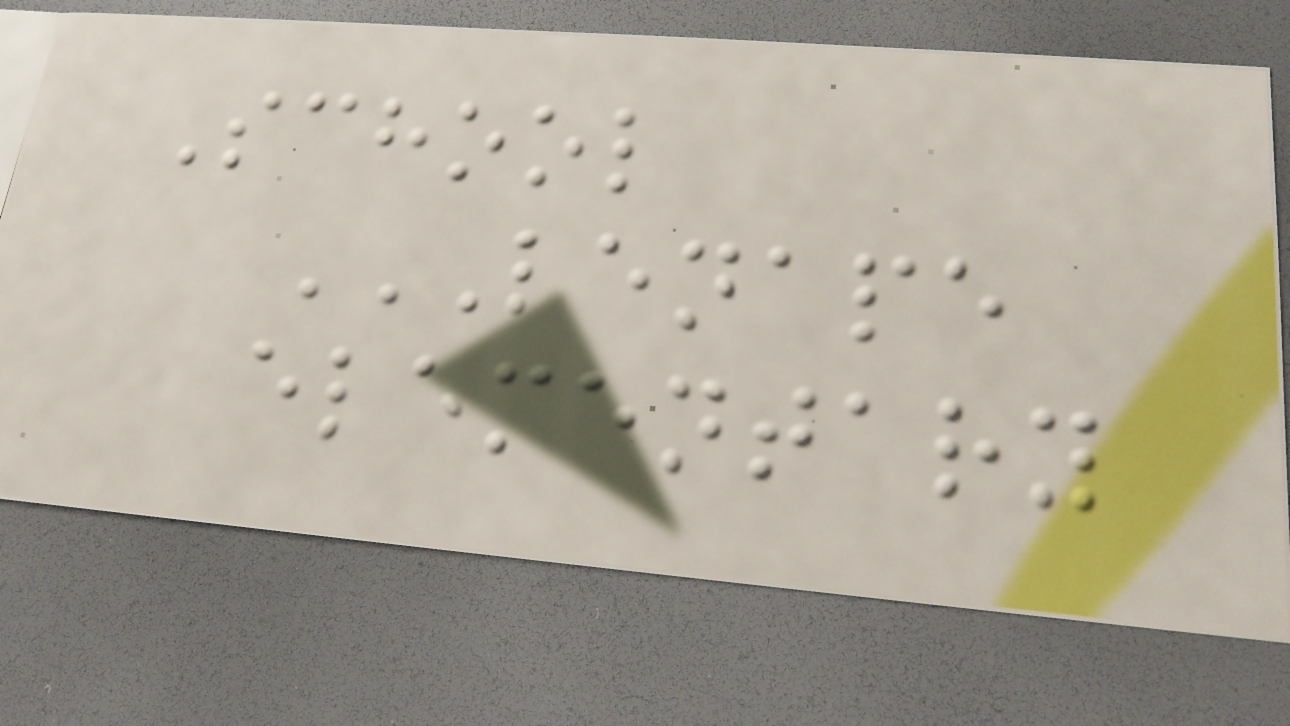School
LENAPE
ELEMENTARY
